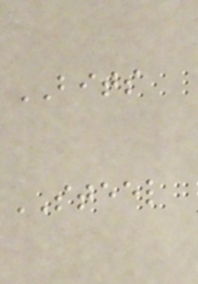BITS
STEEL
